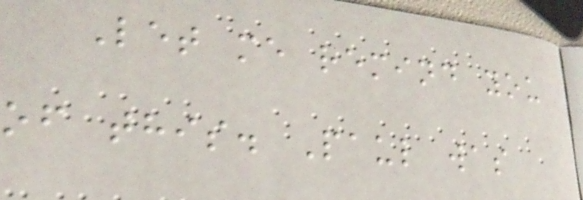Let me remind you
of this. Paul was
